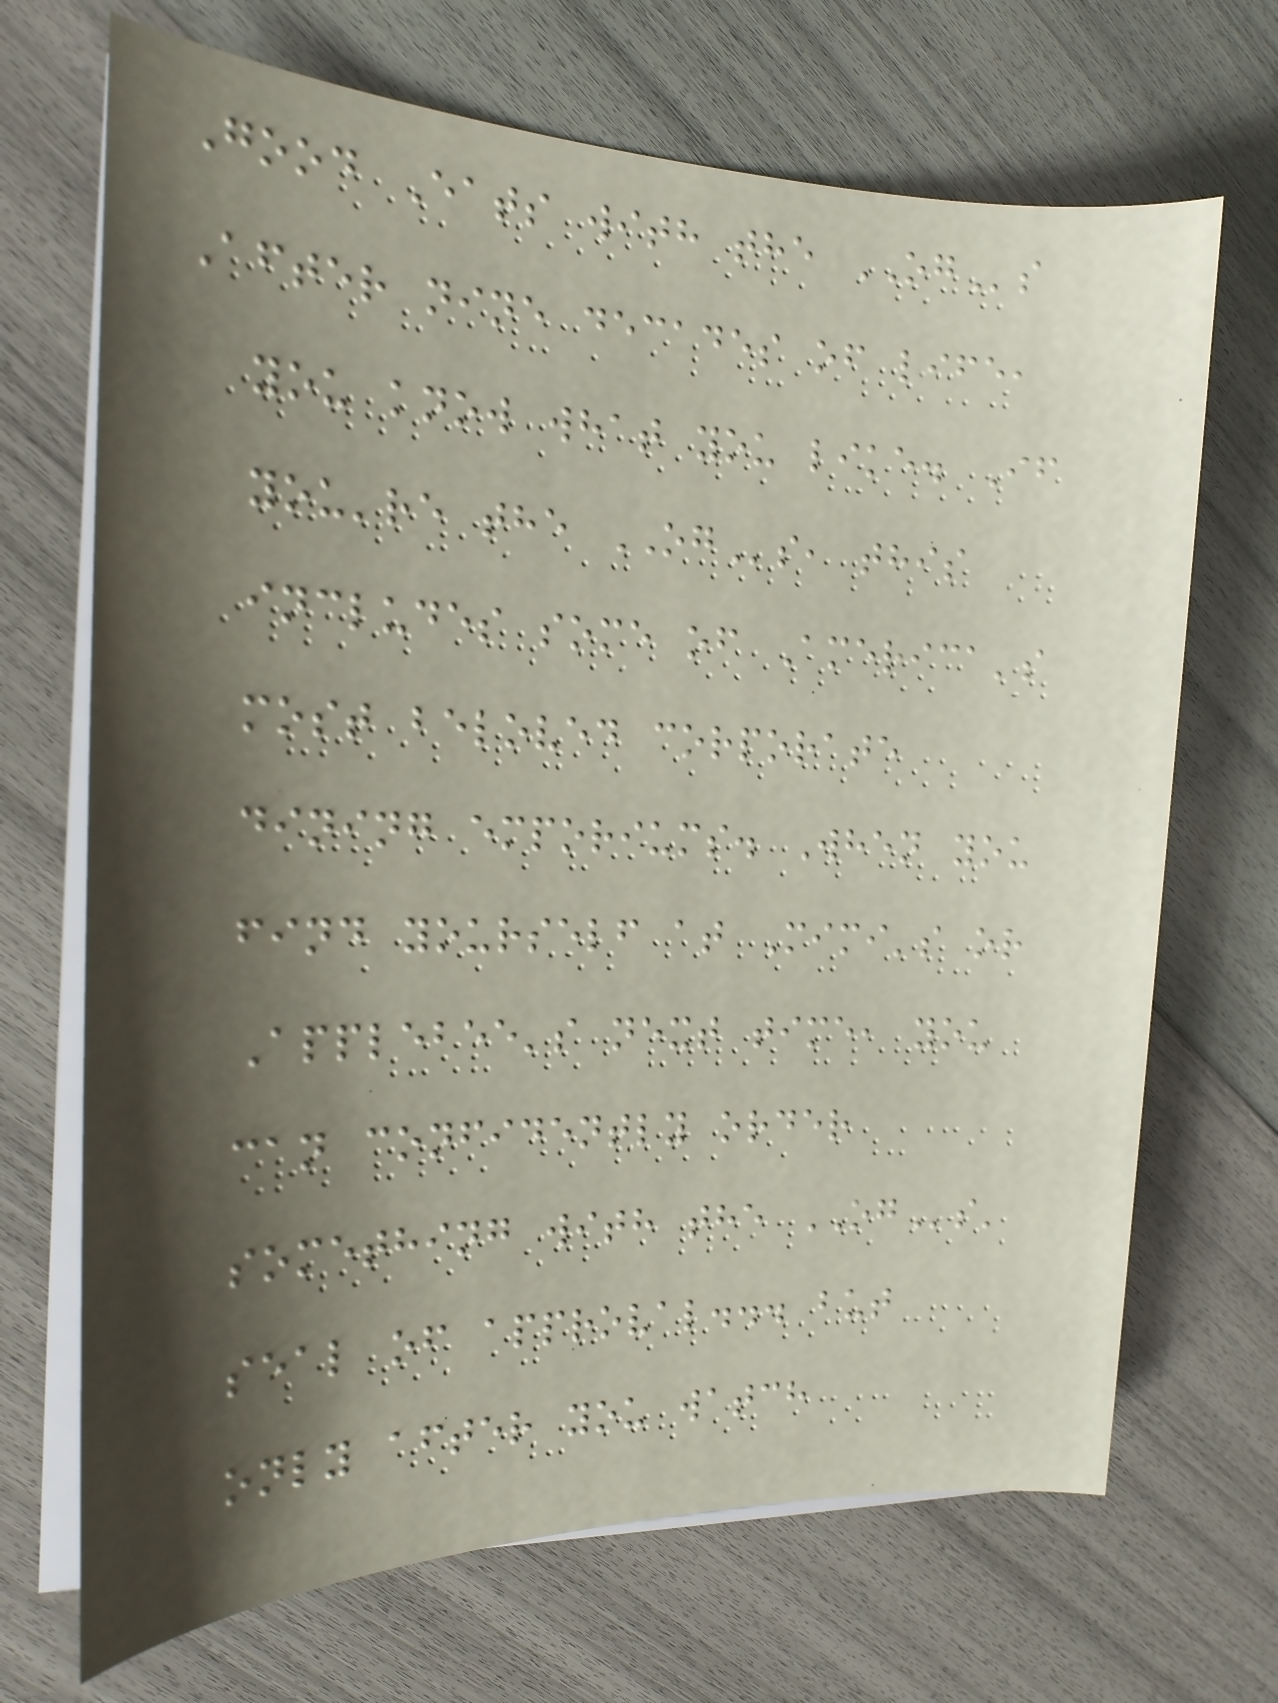Good Eats with the OGs
After nine decades of life,
you know what you like. If
you're the OGs, this
includes some of America's
most beloved corporate
dining emporiums. When you
find yourself at Mimi's or
Applebee's next time, you
can confidently order
something with the OGs'
seal of approval... but
only after you watch
